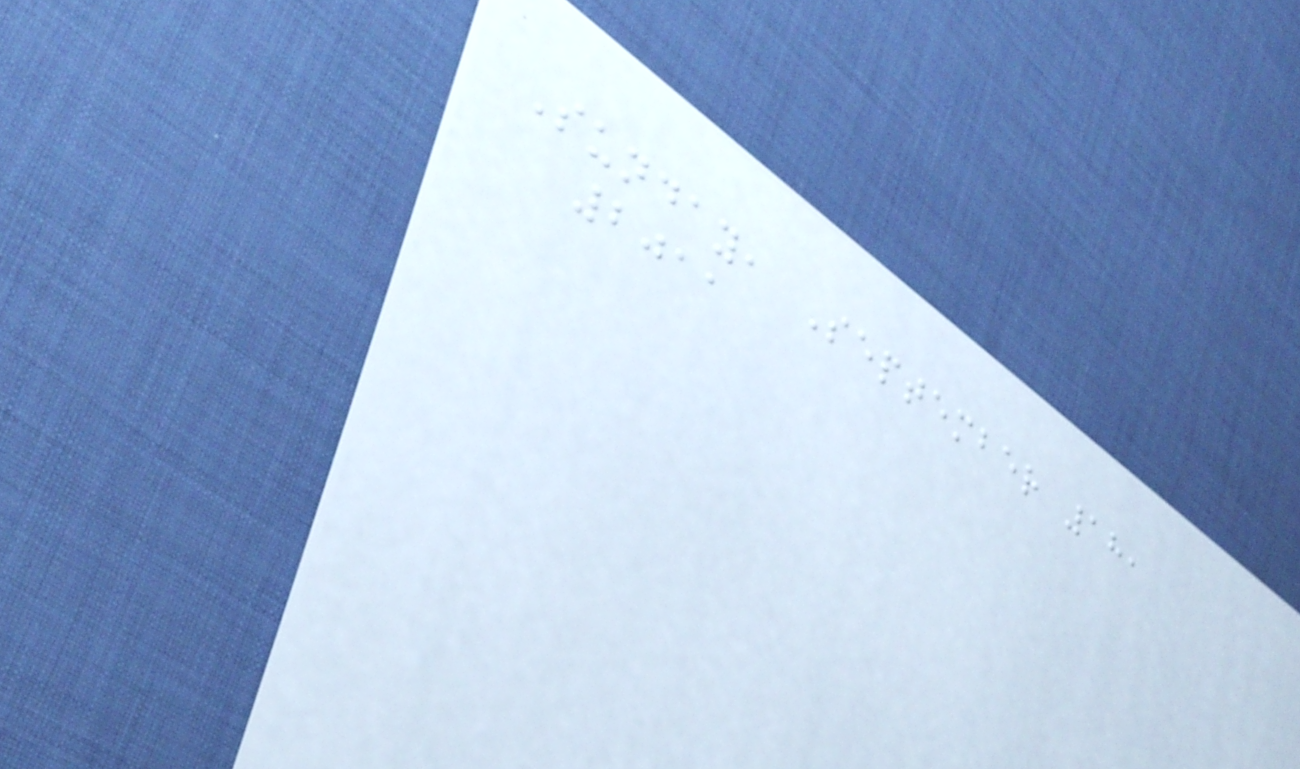Sunday, September 18,
2011
